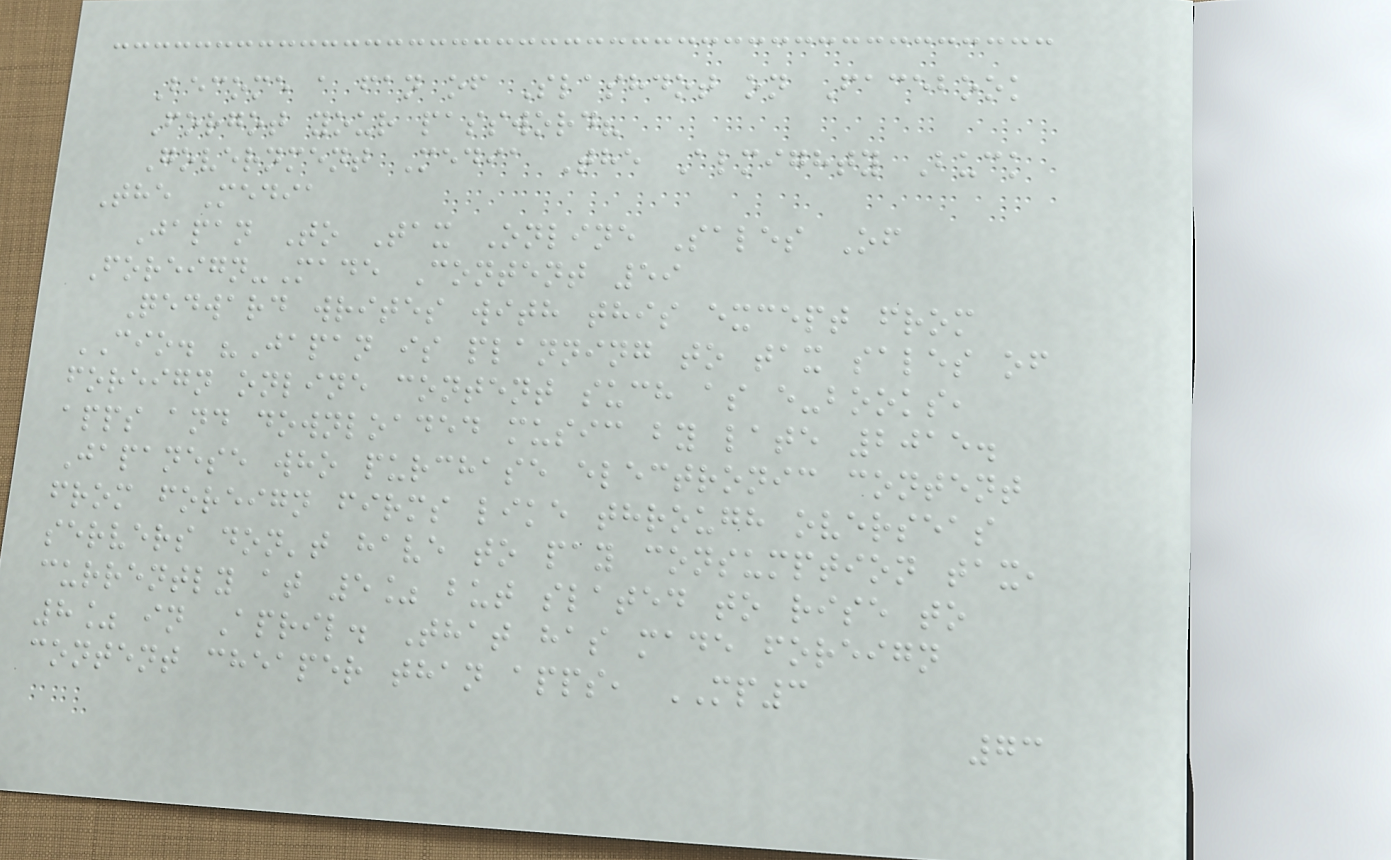Become a fan of Slashdot on Facebook
Forgot your password?
Government Media The Almighty Buck
The Media
Japan To Tax Online Sales Of
Foreign-Made Content 59
Qedward writes with this except from
CIO. "Japan is planning to tax sales of
foreign online content such as e-books,
apps and downloaded music by late 2015.
Japanese who purchase electronic content
from foreign firms like through overseas
servers don't have to pay consumption tax,
currently at 5% but slated to rise to
8% in April. That has made foreign
content cheaper than apps, MP3
73
